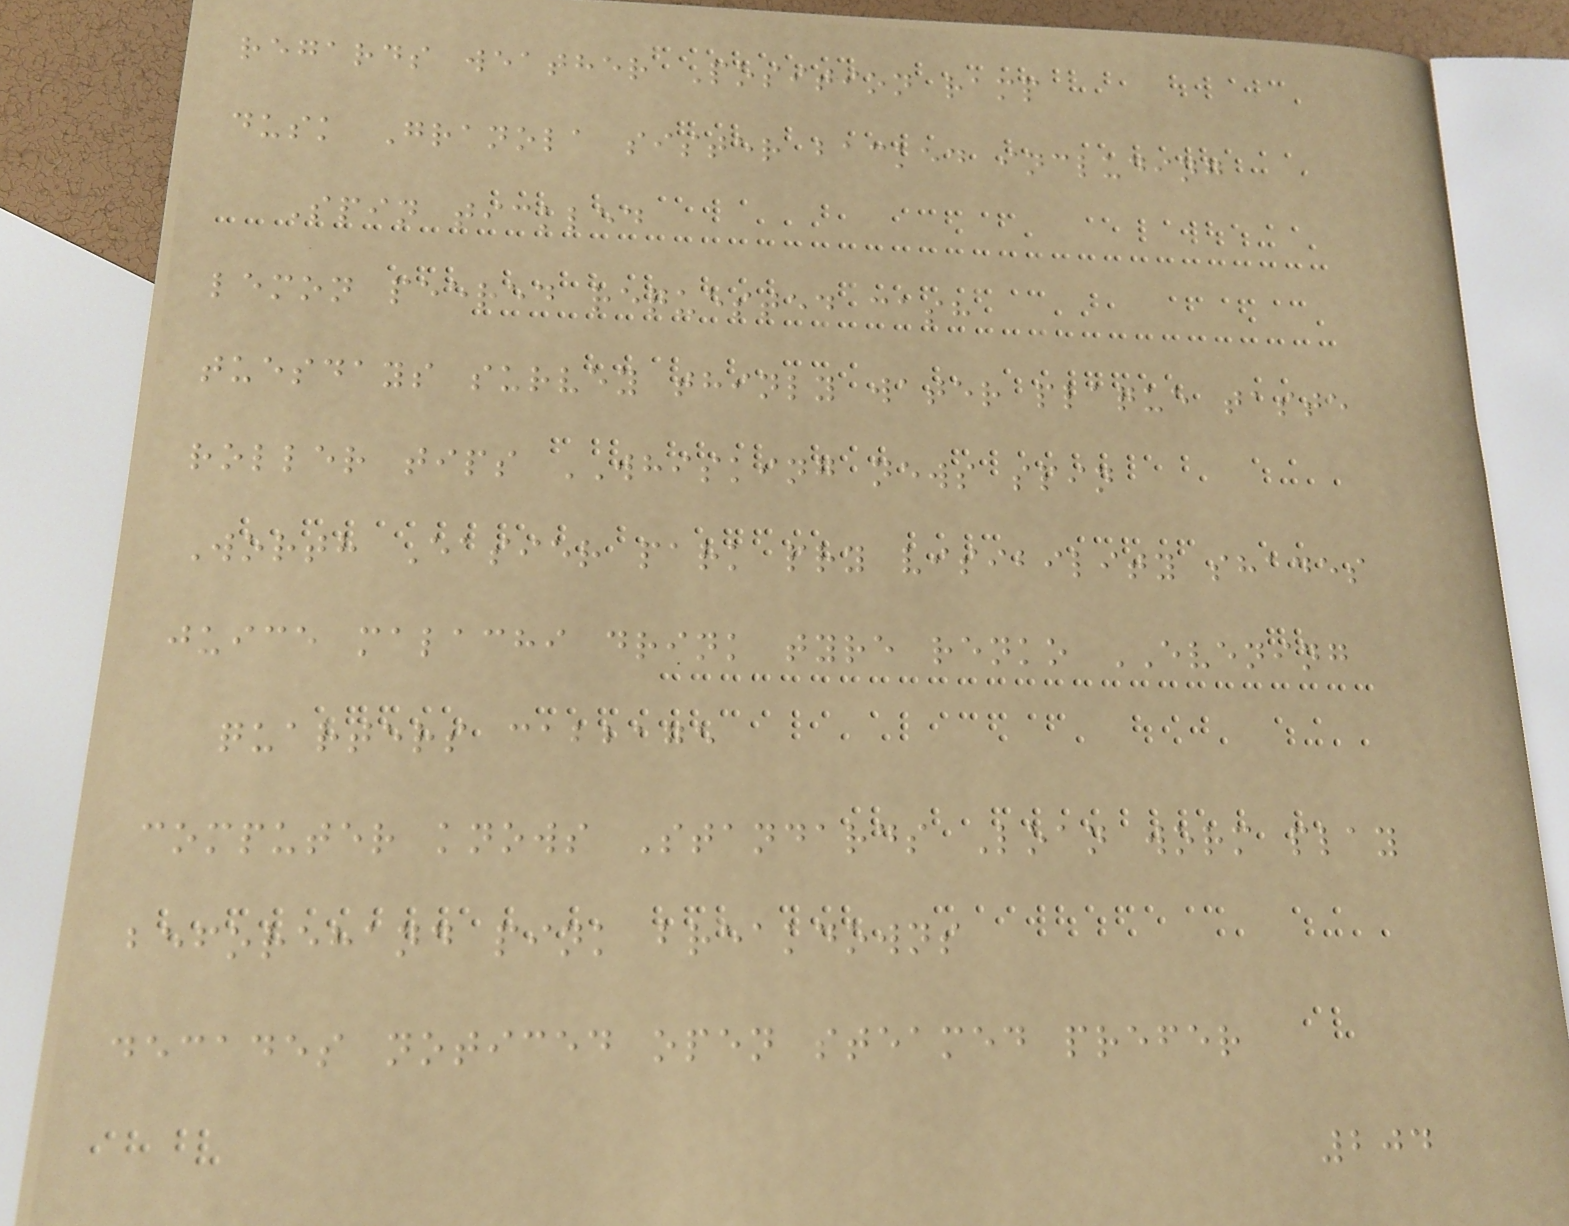regards weather Position ramp
dusk Granola sister backed including
Spin tickled
lemon peered requested cash
tuesdays survey thinly water plaque taste
roller tips WHISKING news spin
Worth Easier park pry visibility shades
juice malachi drink tyre renko EVENING
quarters cabbage
computer knows Standards Loan worm play
beforehand pink breakdowns
decades noticed open steamed prefer
204
